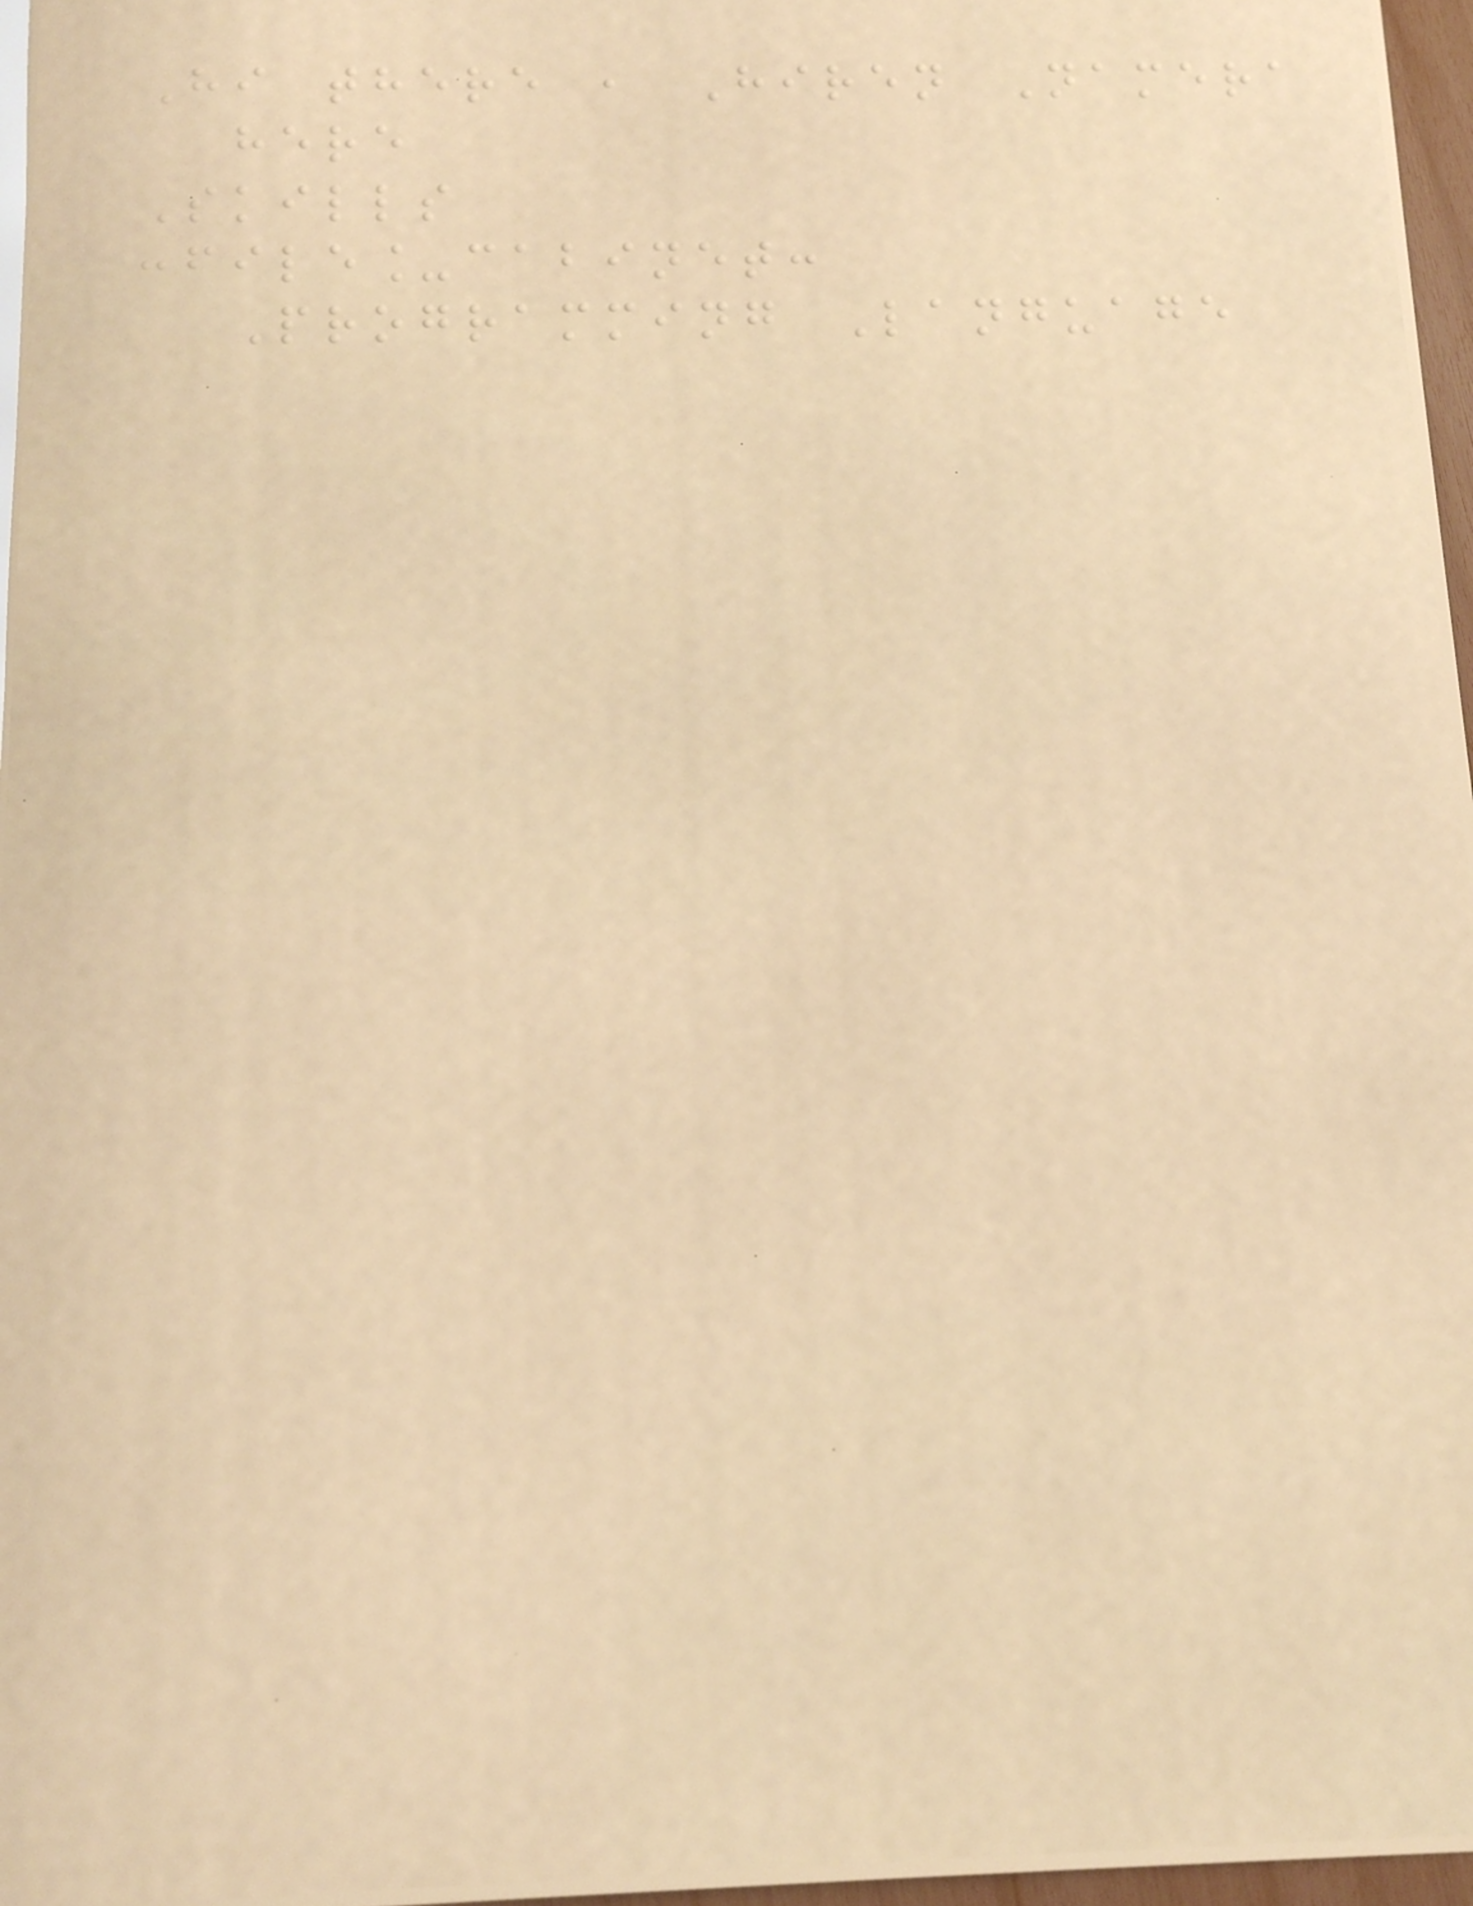Hi there , Hiren Namera
here
Skills
:file_cabinet:
Programming Language
